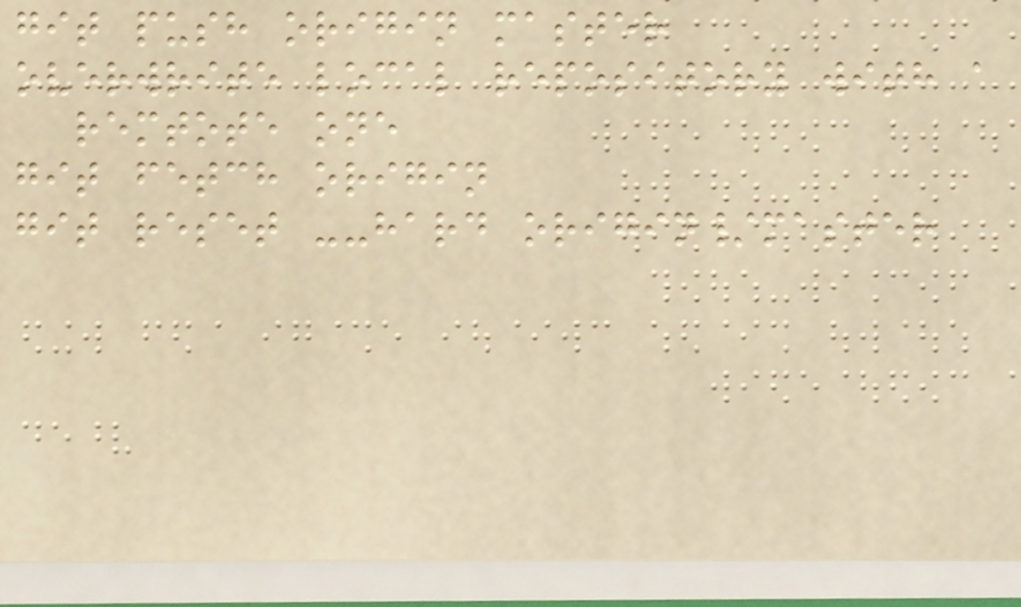git push origin master
overwrite local repository with a
remtote one
git fetch origin
git reset --hard origin/master
